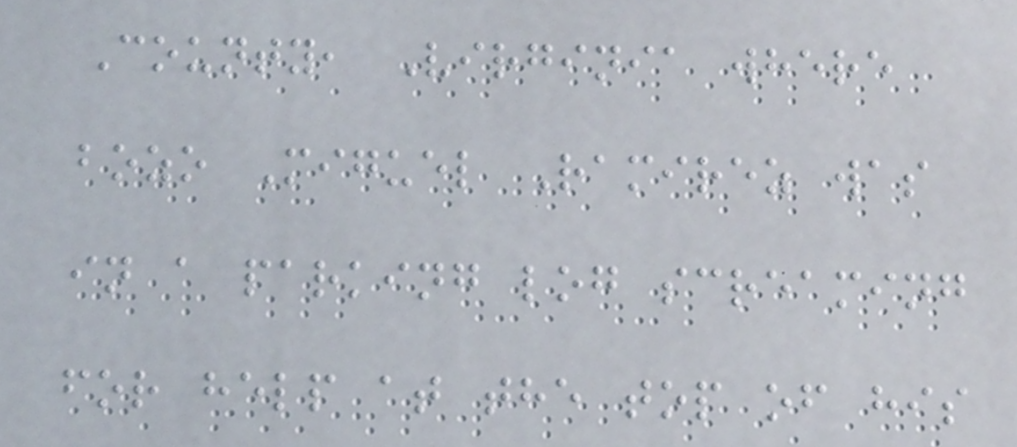County, Virginia where
bozo Miguel Ramirez was
in a parking log screaming
for help at the top of his
